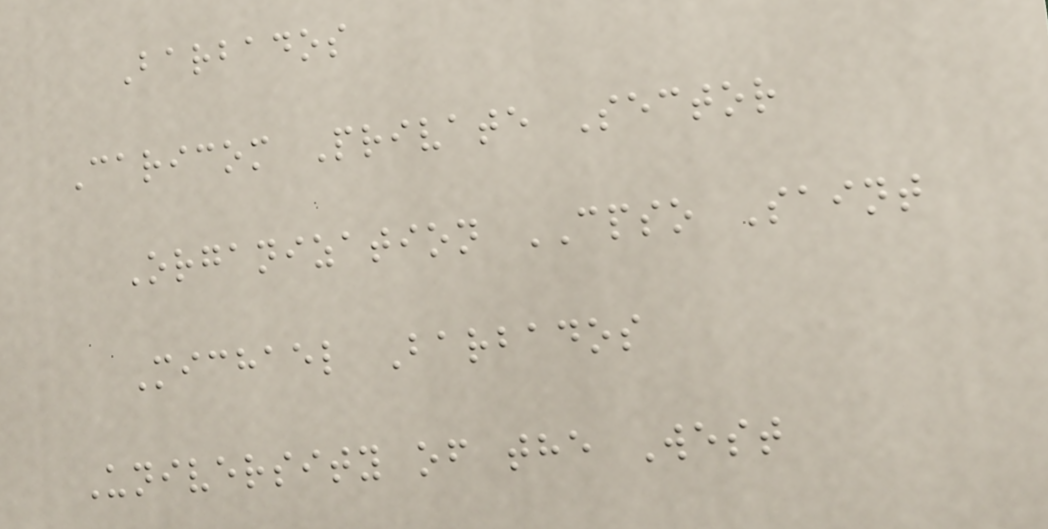Barbados
Caricom Private Sector
Organization CPSO Saint
Michael Barbados
University of the West
